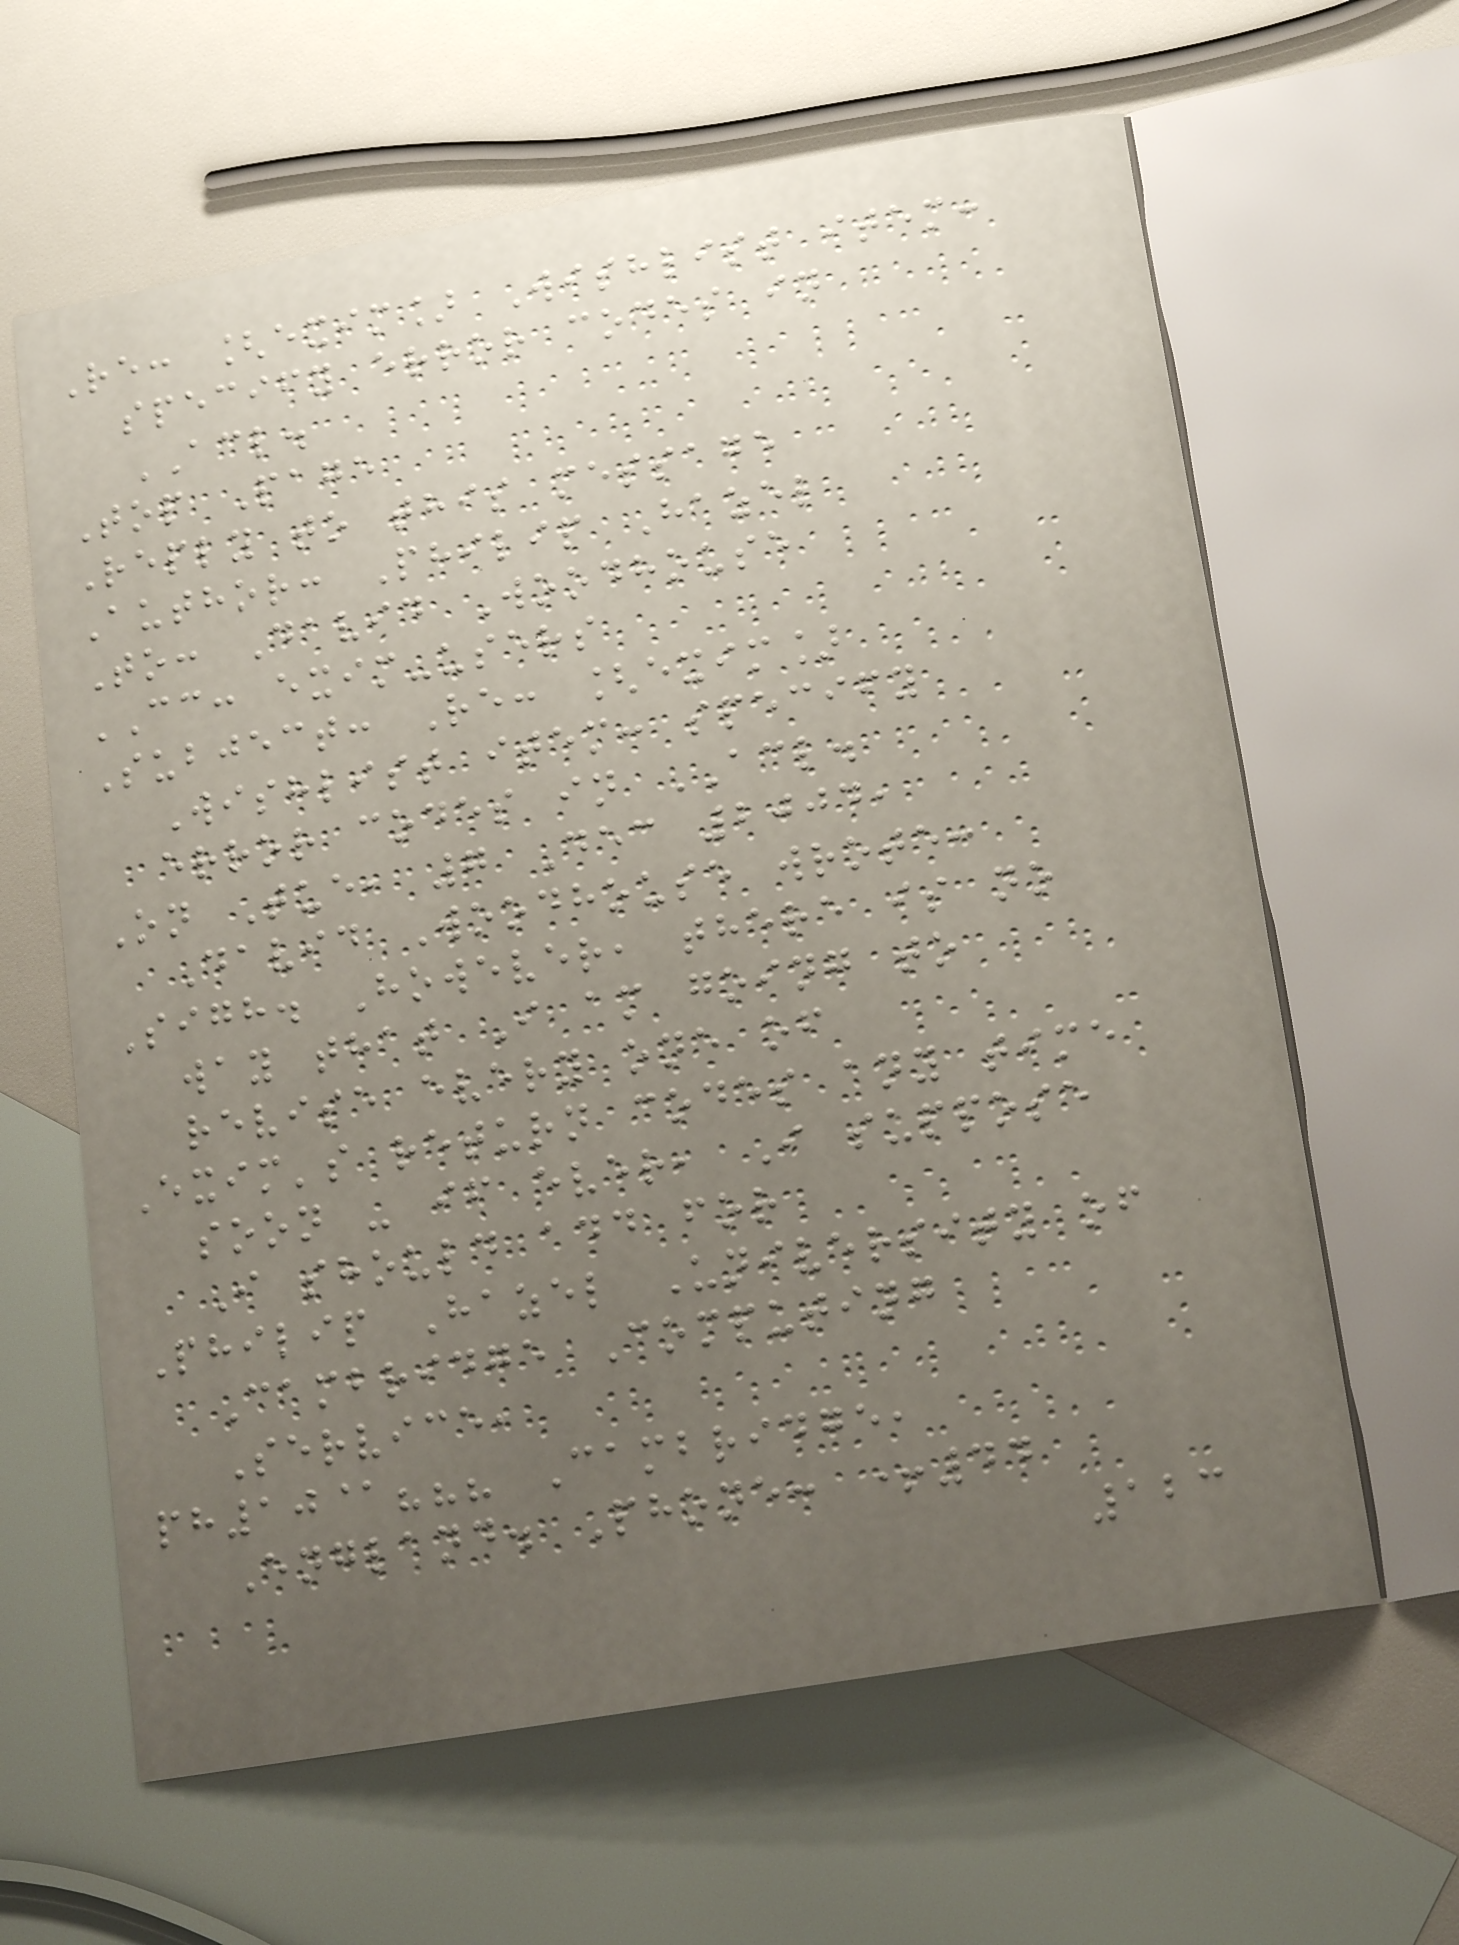Re: [exim] Wishlist item:
specify error codes in
ACL.
Top Page
Reply to this message
Author: Philip Hazel
To: David Woodhouse
CC: exim-users
Subject: Re: [exim]
Wishlist item: specify
error codes in ACL.
On Tue, 7 Dec 2004,
David Woodhouse wrote:
Sigh. However, there is no
way that I am going to
revise every one of
Exim's return codes any time
soon - if ever, I suppose
I should add for
Philip Hazel University of
Cambridge Computing
Service,
ph10@??? Cambridge,
England. Phone: +44
123
